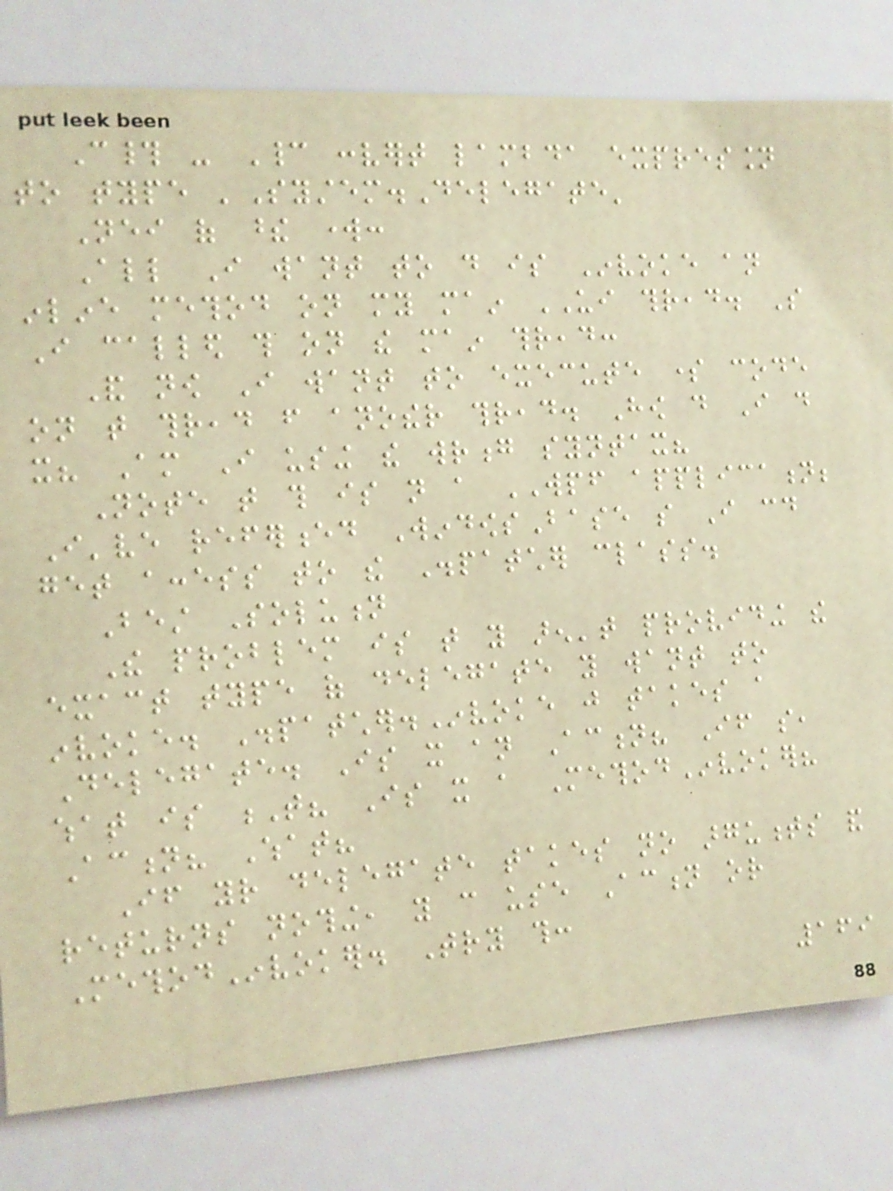C# - Cannot convert lambda expression
to type 'System.Delegate'
Neither of these work:
All I want to do is Invoke an
inline method on my main UI thread. So
I called this on the main thread:
And now I want to execute some code
on that thread from another thread. How do I do
it? Am I using the wrong syntax?
Note that this is not a WPF application;
I've referenced WindowsBase so I could
get access to the Dispatcher class.
Best Solution
The problem is that you aren't providing the
exact type of delegate you want to
invoke. Dispatcher.Invoke just takes a
Delegate. Is it an Action? If so,
what is T? Is it a MethodInvoker?
Action? What?
If your delegate takes no arguments and
returns nothing, you can use Action or
MethodInvoker. Try this:
169
